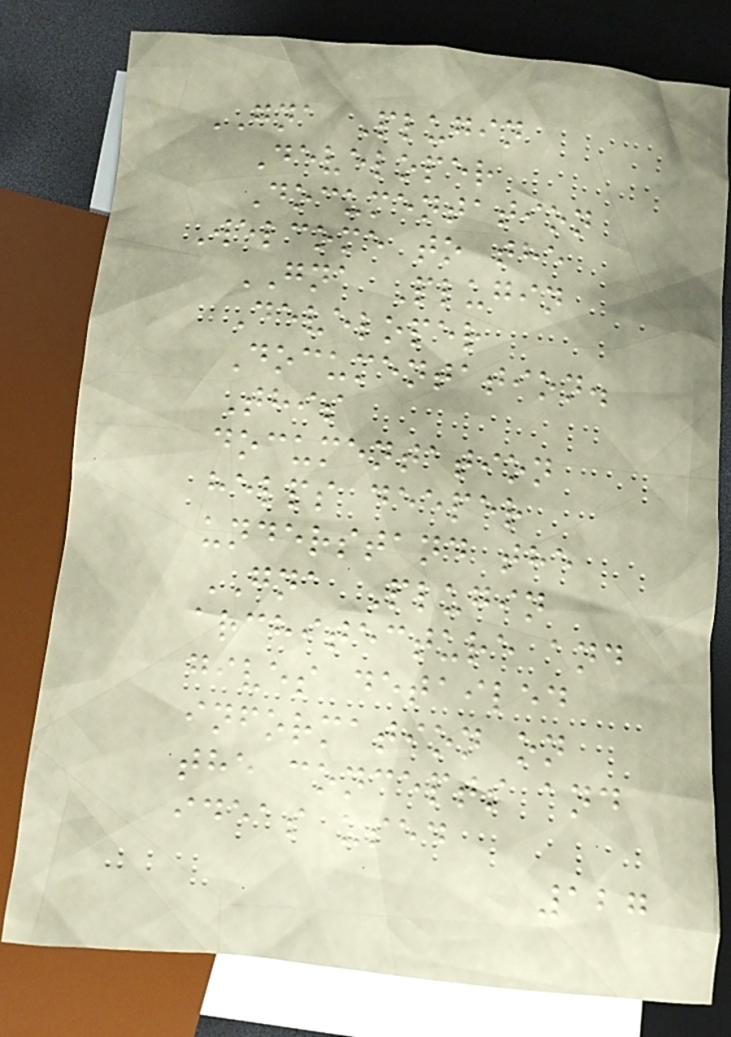GNA Plugin
Developer
Documentation
Welcome to the
GNA Plugin
Developer
Documentation.
This
documentation
helps deeper
understand the
GNA Plugin
architecture and
gives detailed
information on
the concepts and
ideas used
127
